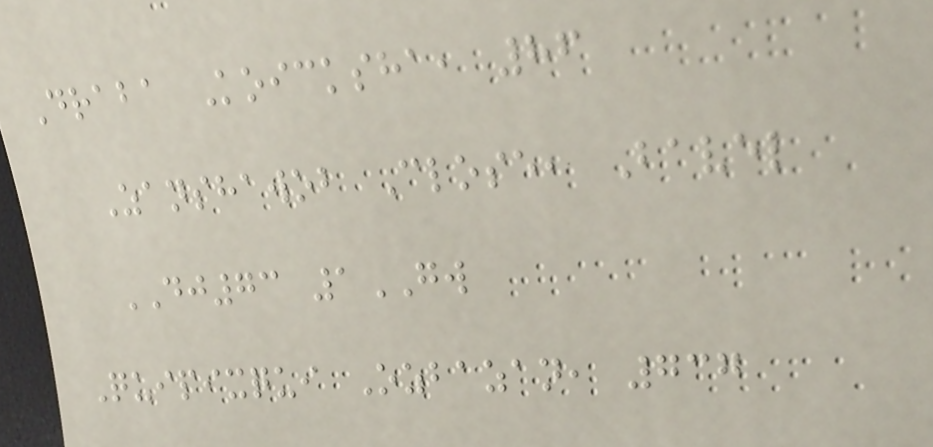Draba Koicksha, 86
Zanshawob Close, Bavel
DJ73 1GW
Quipixqui Ozbazan, 737
